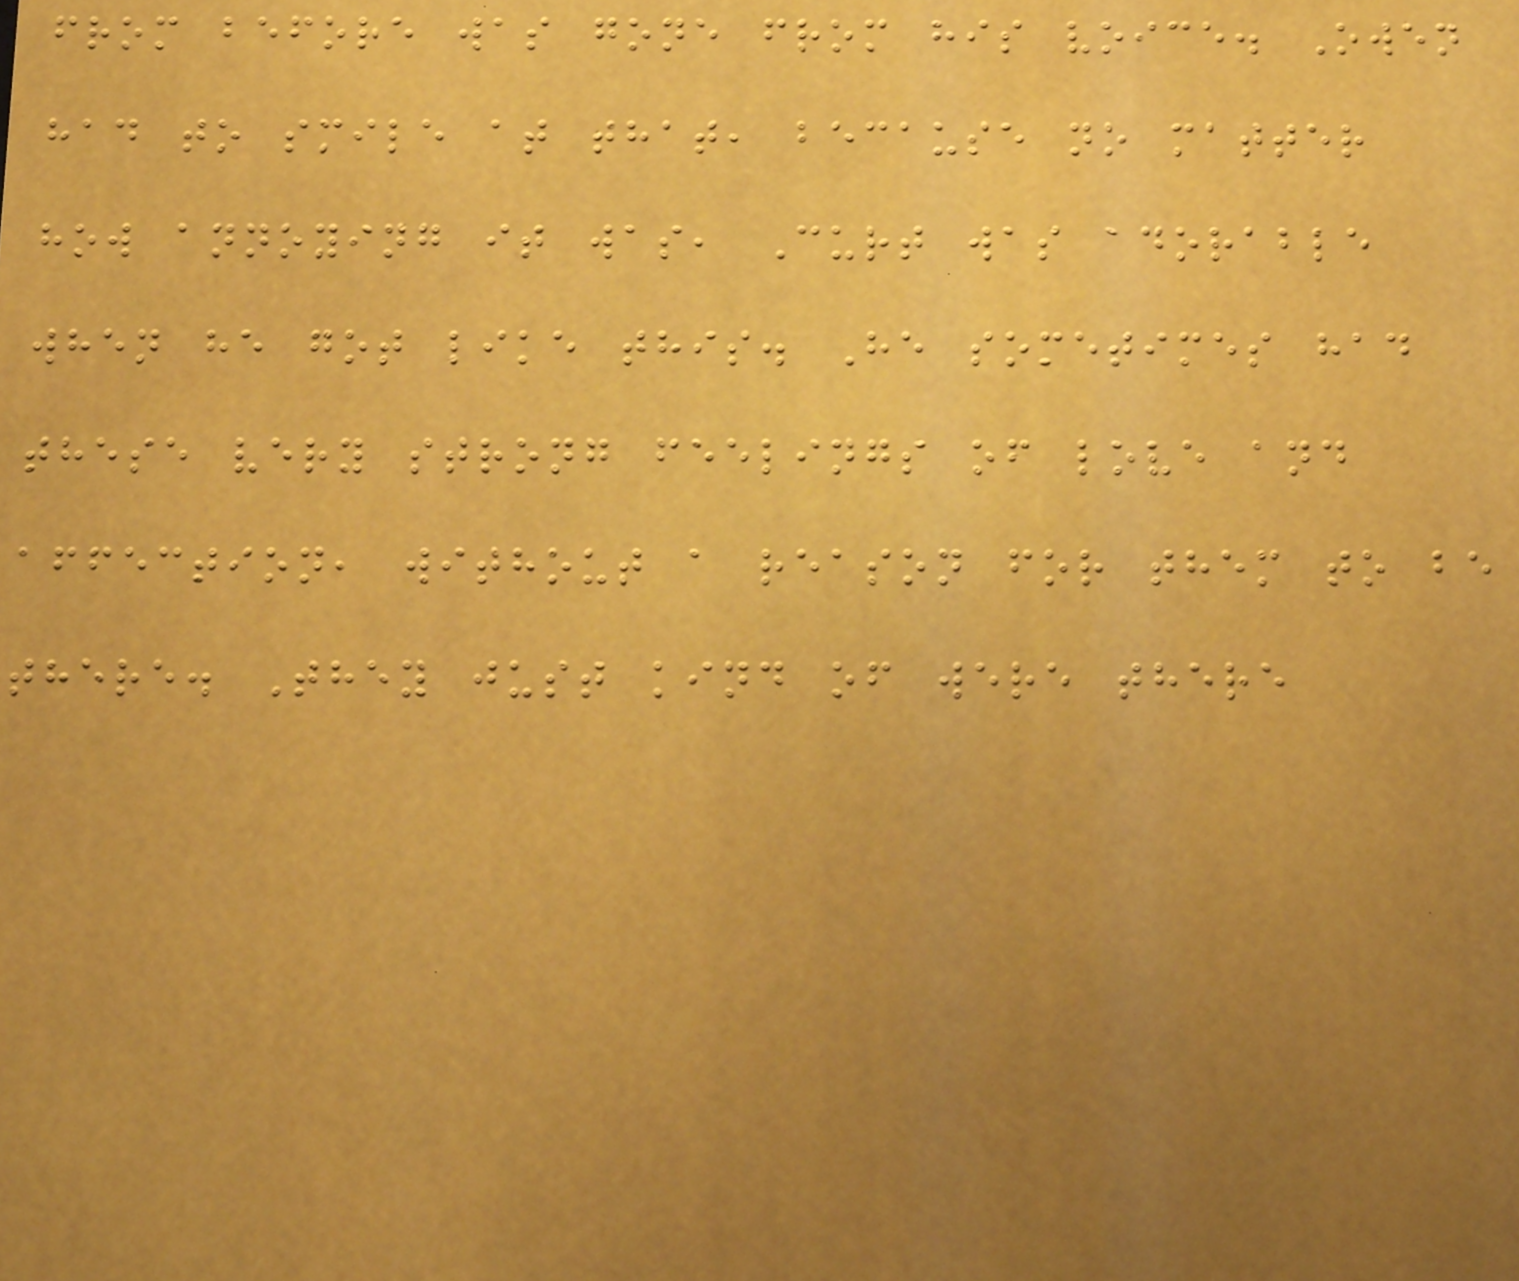from before was gone from his voice. Owen
had to smile at that, because no matter
how annoying it was, Curt was adorable
when he got like this. He sometimes had
these very strong feelings of love and
affection, without a reason for them to be
there. They just kind of were there
